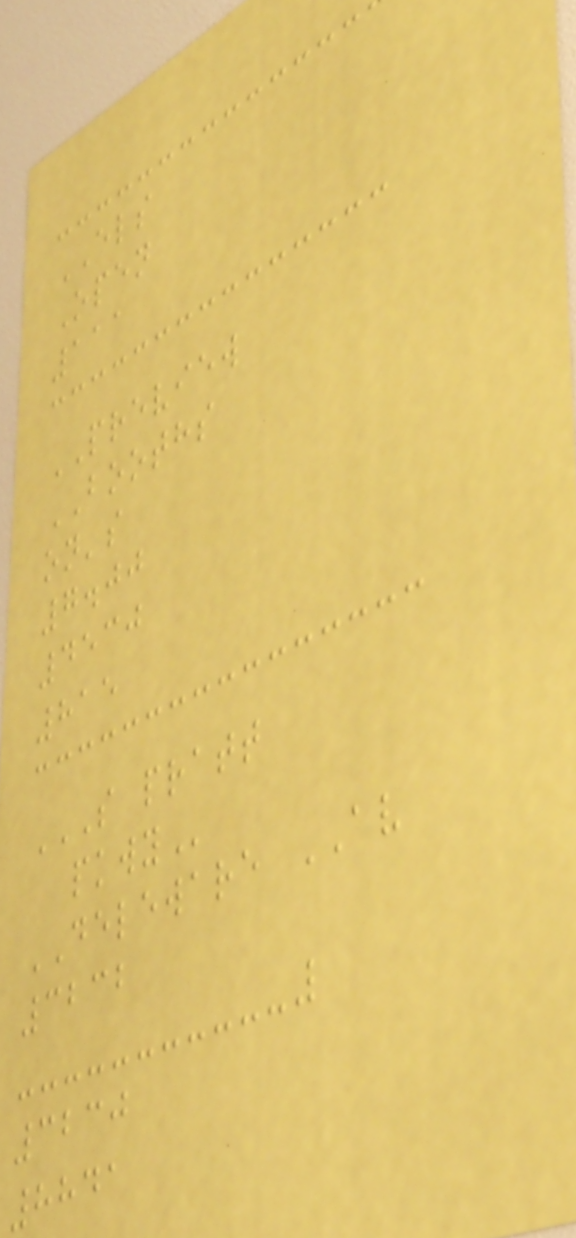ELS
Open
111
PREVIEW
BOOTHS
on's
7.00
4530
815
S PRATT
PKWY
DELEWARE AV
3232
3230
8841
